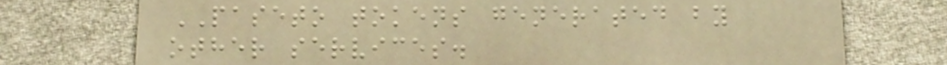PASETO tokens generated by
other services.
